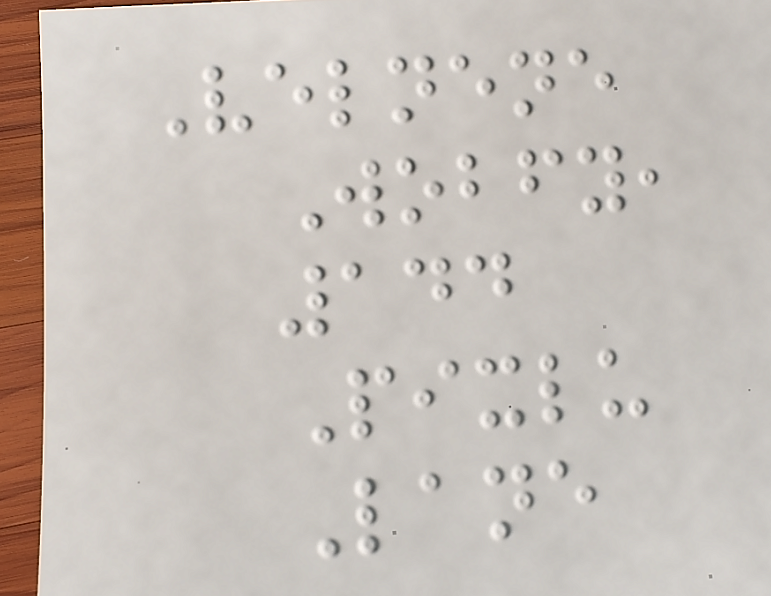Velnene
Wobfy,
144
Pixlu
Lane
